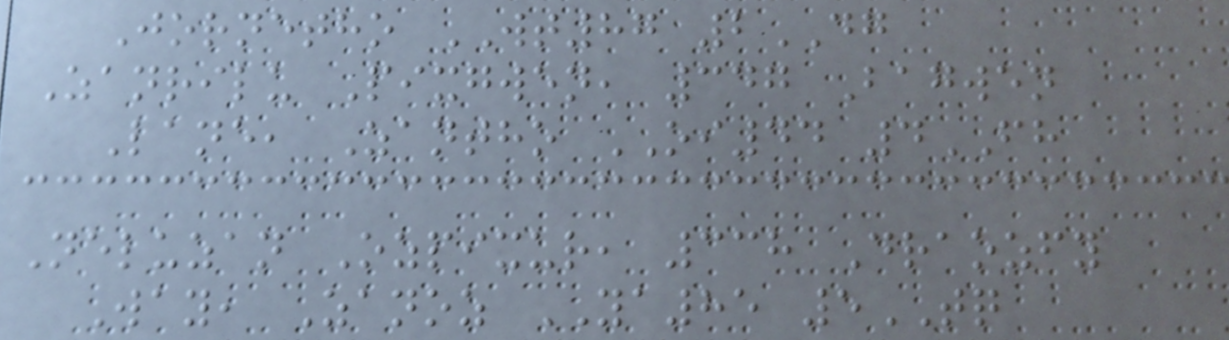Jornetho WT87 2DG
Zanrilu Pixgwen, 347 Bagwen
Lane, Zantho OI44 4FH
Neluzan Ozpixur, 338 Draozfy
Way, Zanoz YA85 5TQ
